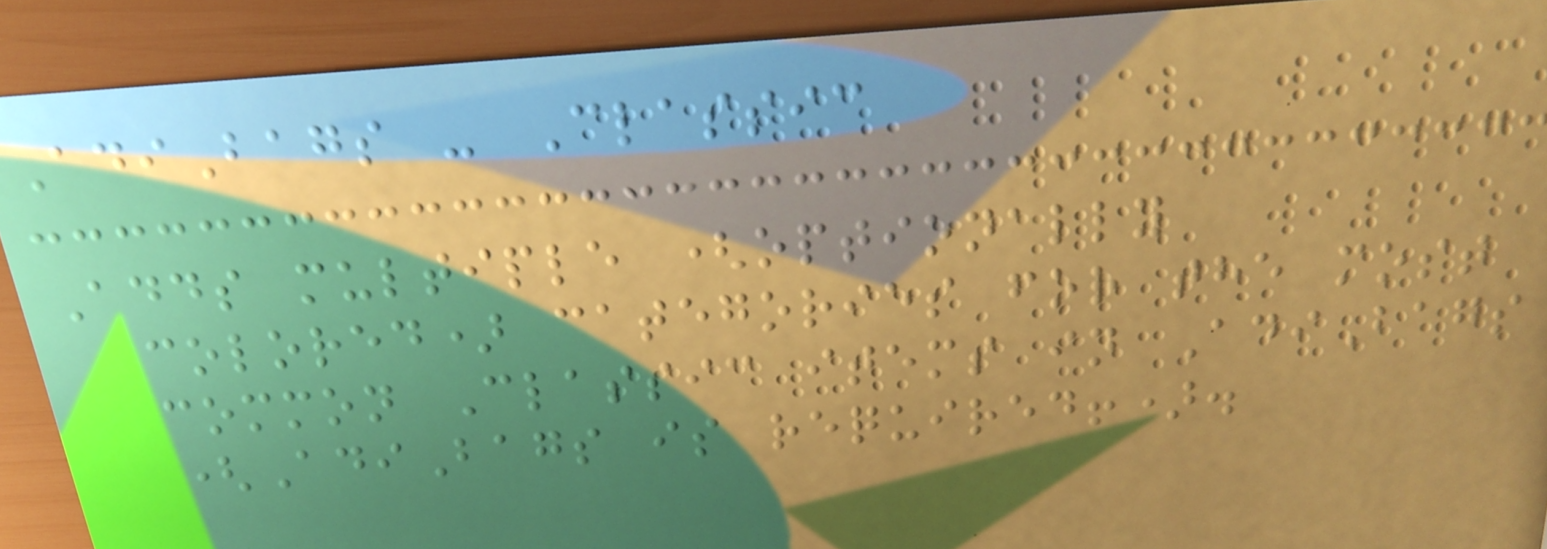AdiBags - Classic
Adds multiple (optionally
colored) categories for the most
common Classic items in AdiBags
(AdiBags is required!).
